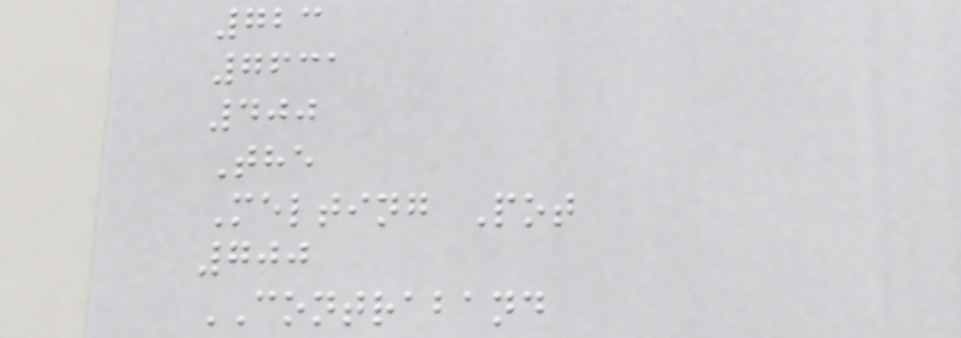723
7631
400
The
Melting Pot
700
CONTRABAND
